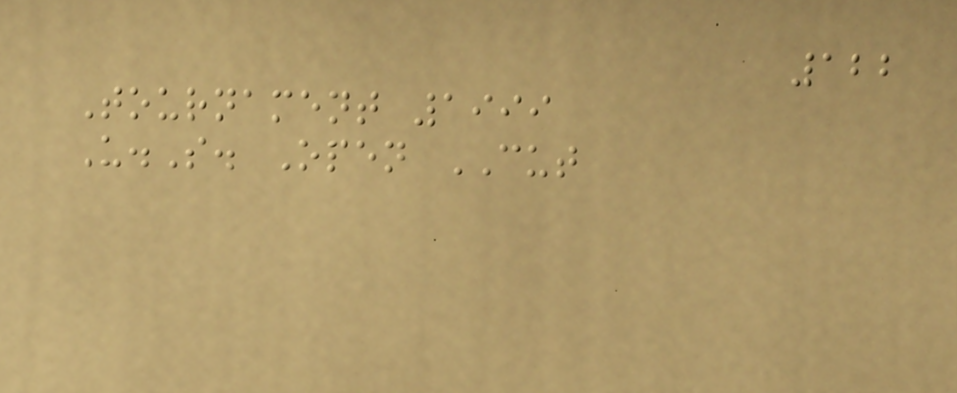122
Tournament 1999
U.S. Open CUT
